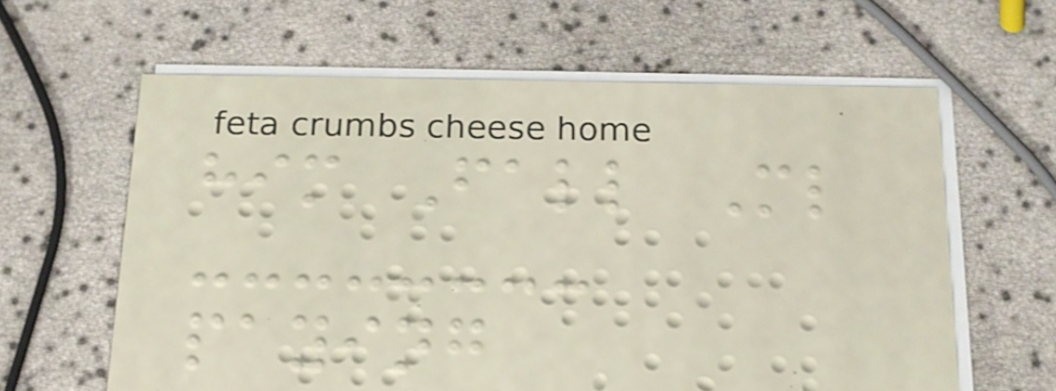him Fall Ml
paying
